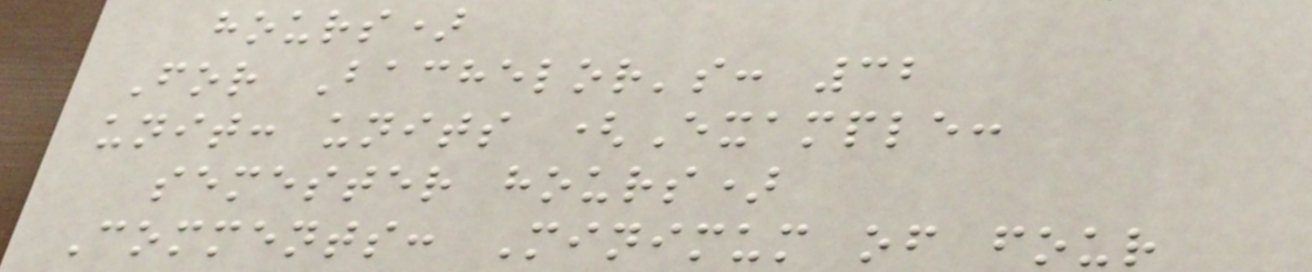hours)
For Bachelor's: 32
unit: units (Example:
semester hours)
Comments: Minimum of four
